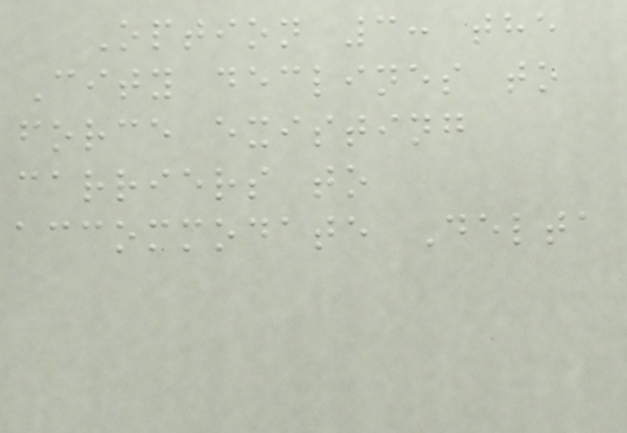Option 3: the
City declines to
force existing
carriers to
accommodate Delta
